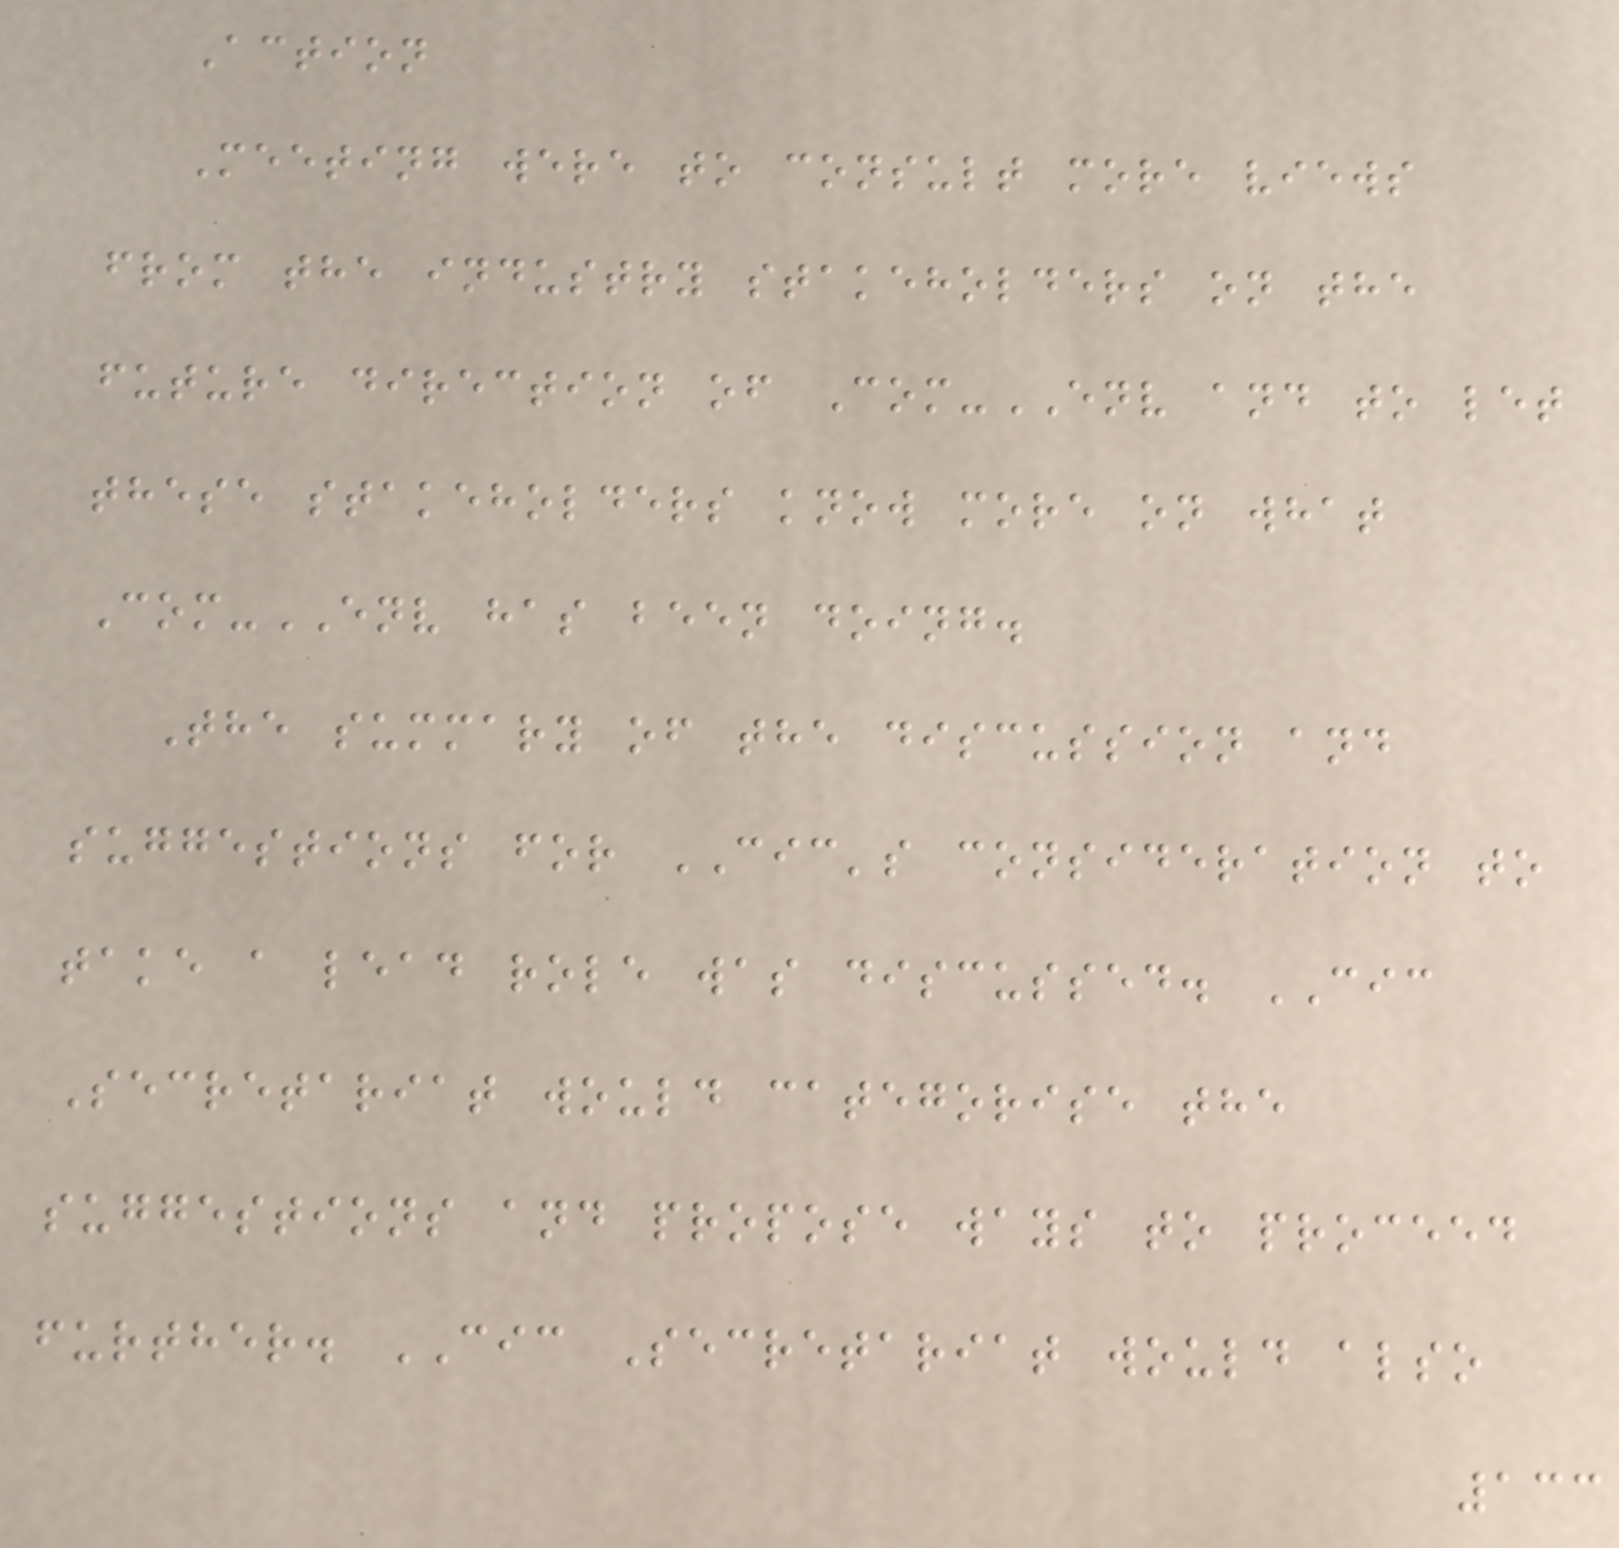Action
Meeting were to consult more views
from the industry stakeholders on the
future direction of Com-ENV and to let
these stakeholders know more on what
Com-ENV has been doing.
The summary of the discussion and
suggestions for CIC's consideration to
take a lead role was discussed. CIC
Secretariat would categorise the
suggestions and propose ways to proceed
further. CIC Secretariat would also
133
